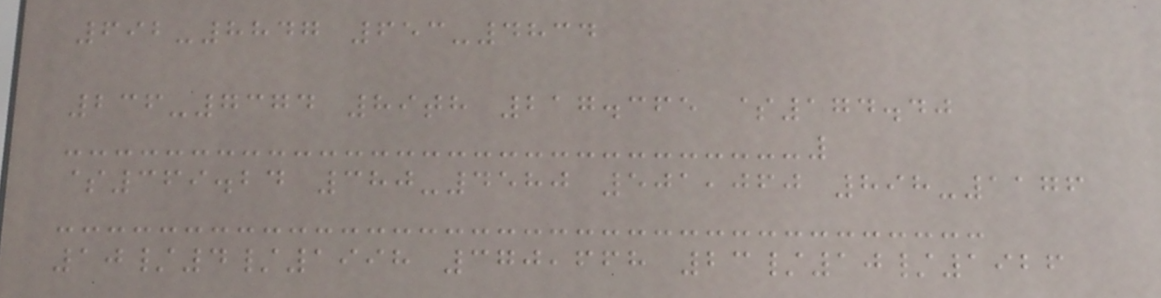692-8847 653-4834
236-7374 89th 217.365 $174.40
$369.24 380-4580 501,060 898-1176
10/4/1998 370,668 23/10/1926
